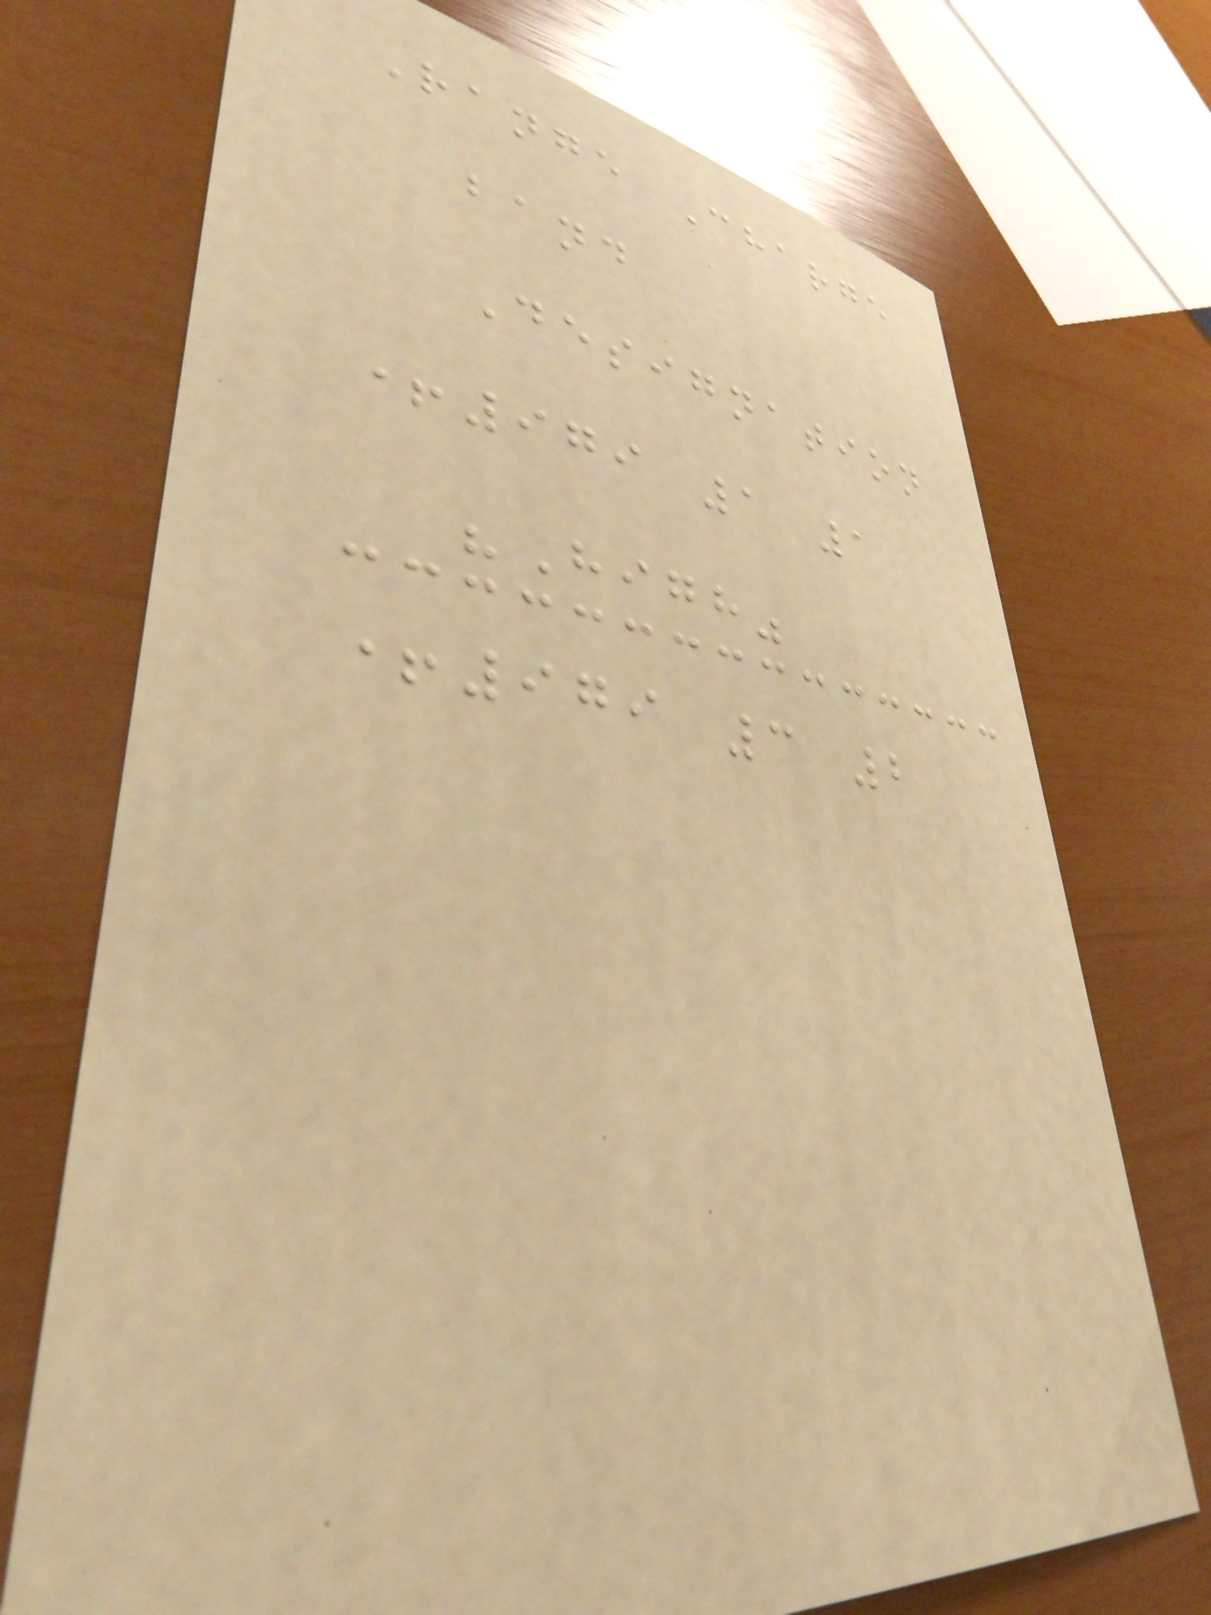Range Charge
band
Designation
+979 1 1
"High"
+979 3 2
